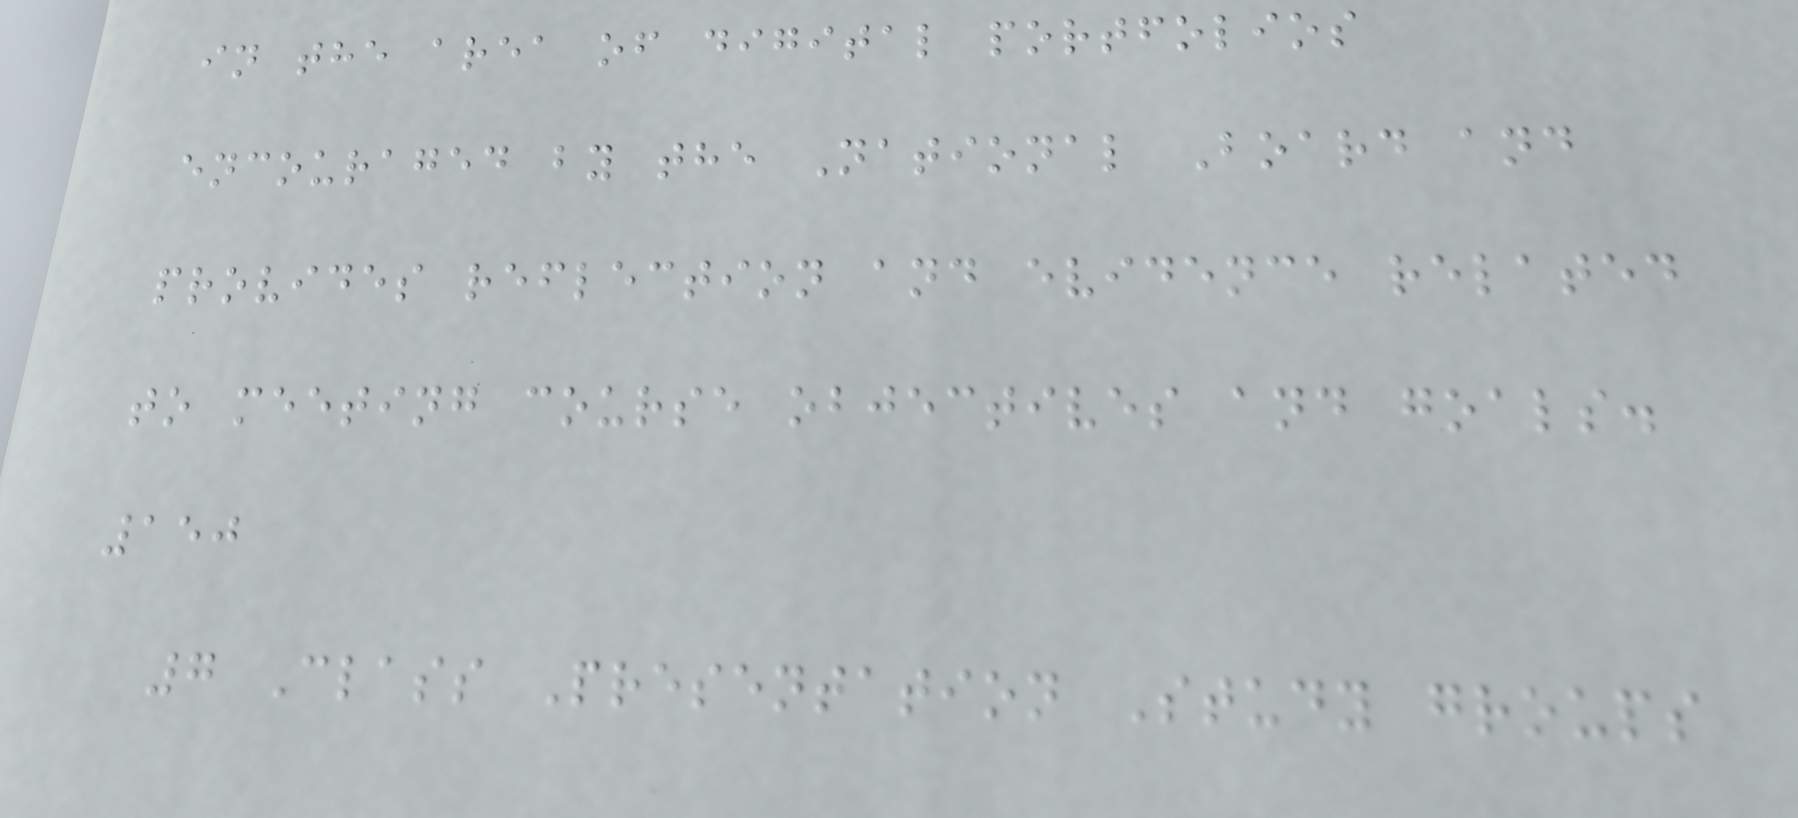in the area of digital portfolios
encouraged by the National Board and
provides reflection and evidence related
to meeting course objectives and goals.
150
7 Class Presentation Study groups
